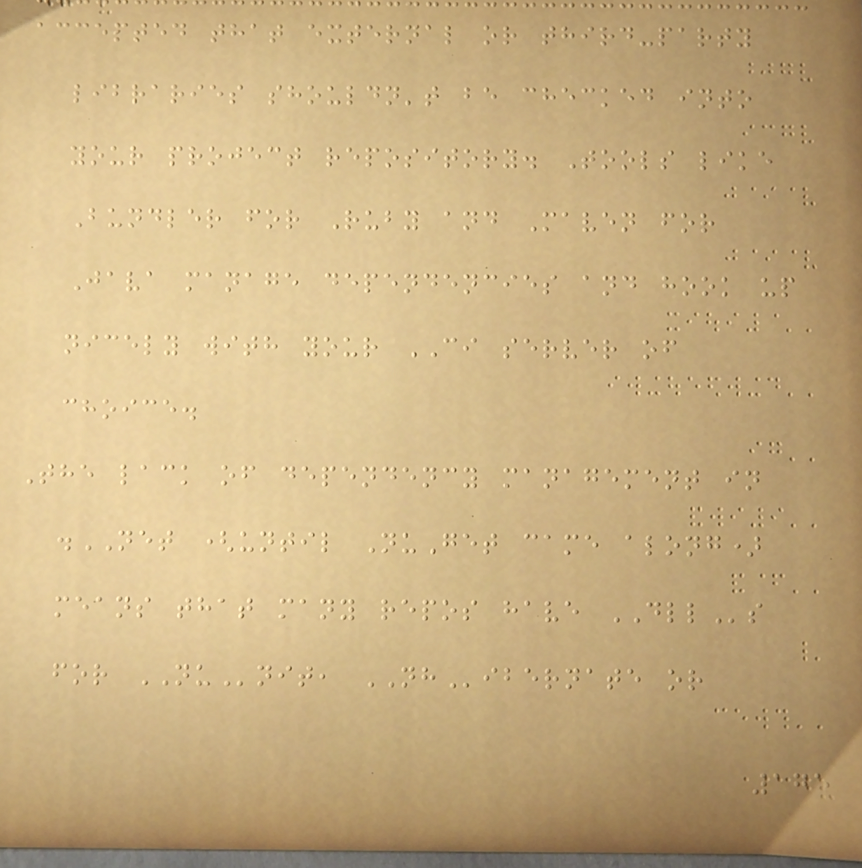accepted that external or third-party
libraries shouldn't be checked into
your project repository. Tools like
Bundler for Ruby and Maven for
Java manage dependencies and hook up
nicely with your CI server of
choice.
The lack of dependency management in
.NET (until NuGet came along)
means that many repos have DLLs
for NUnit, NHibernate or
175
